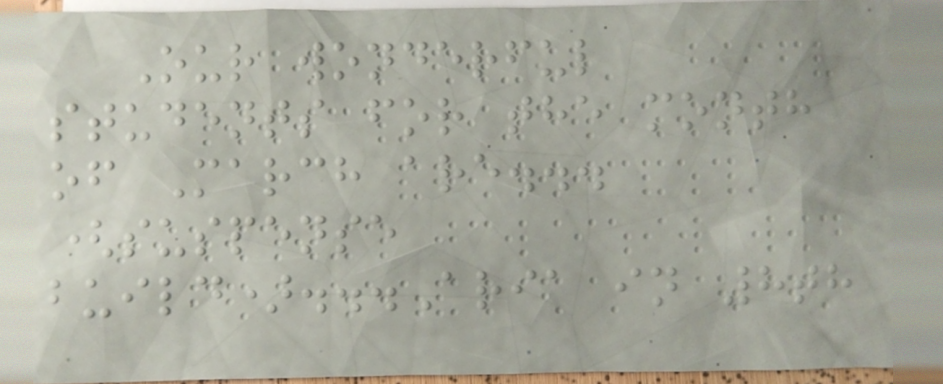Our wonderful
students for the month
of March are...
(suspense
build)...Aria in 8th
